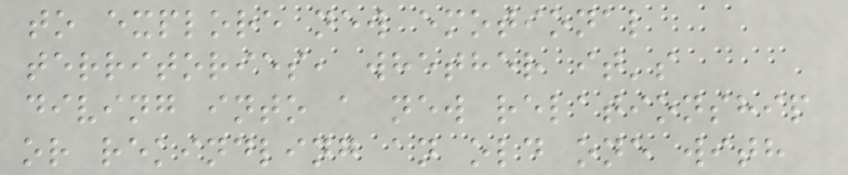to explore new emotional
territories, whether it's
diving into a new relationship
or rekindling an old one with
